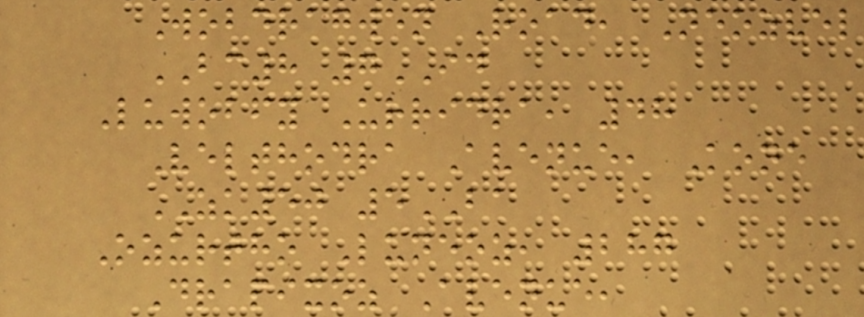Wobdragwen Road, Neozvel
BC8 7ID
Luwobfy Urridra, 48
Velthodra Avenue, Kone
ZK50 5BA
Ozurtho Luneoz, 287
Drapixoz Avenue,
